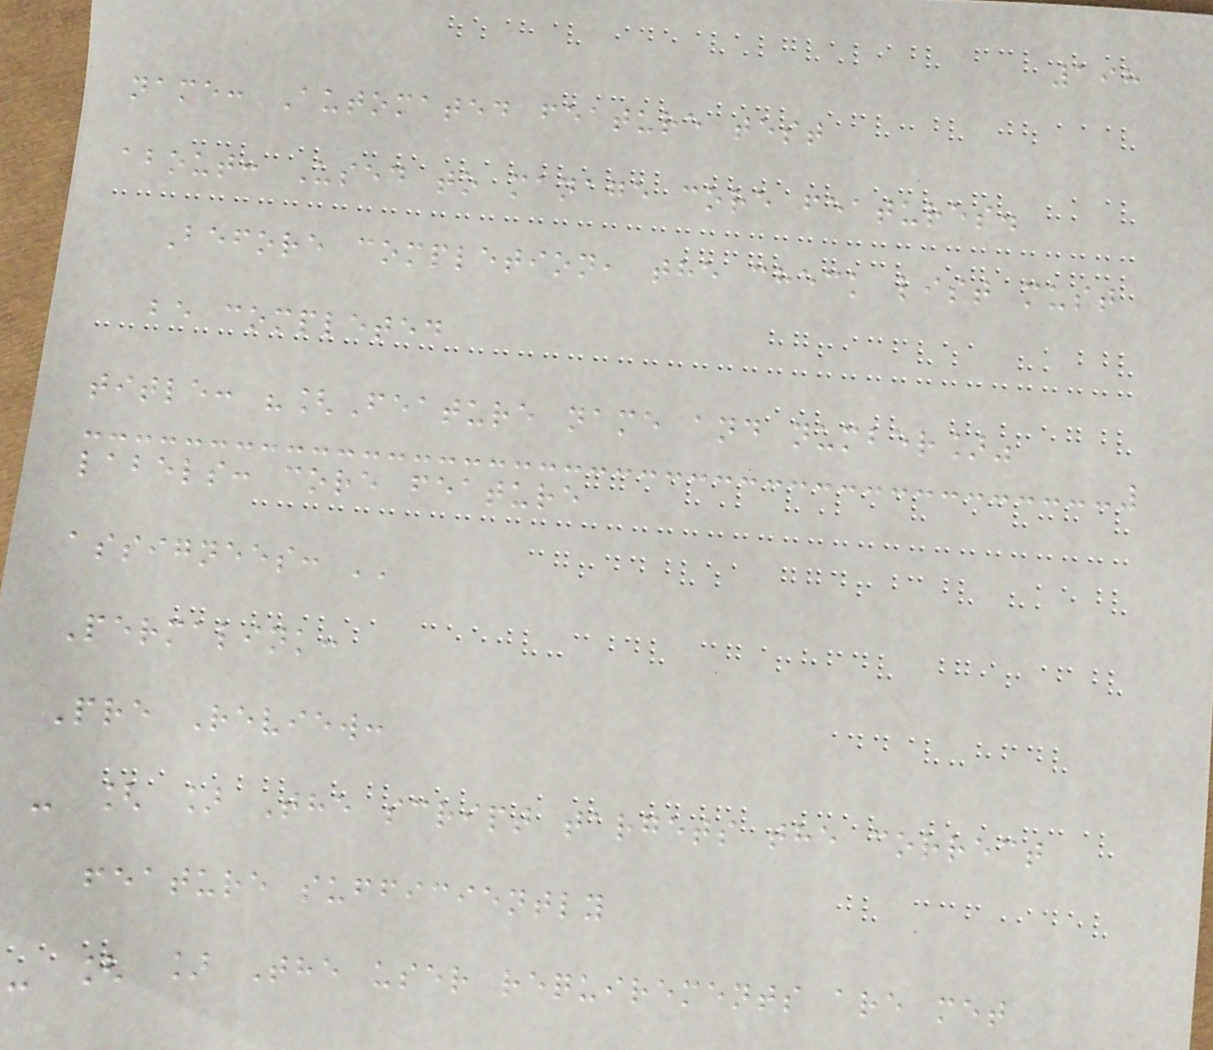198
name: Automated feature test
about: Used to manage core features.
Before completion, the check list must
be completed
title: "[Feature name and number]"
labels: core feature
assignees: ''
Permalink:
Pre Review:
- [ ] The script targets the correct
feature sufficiently
- [ ] The user requirements are met
